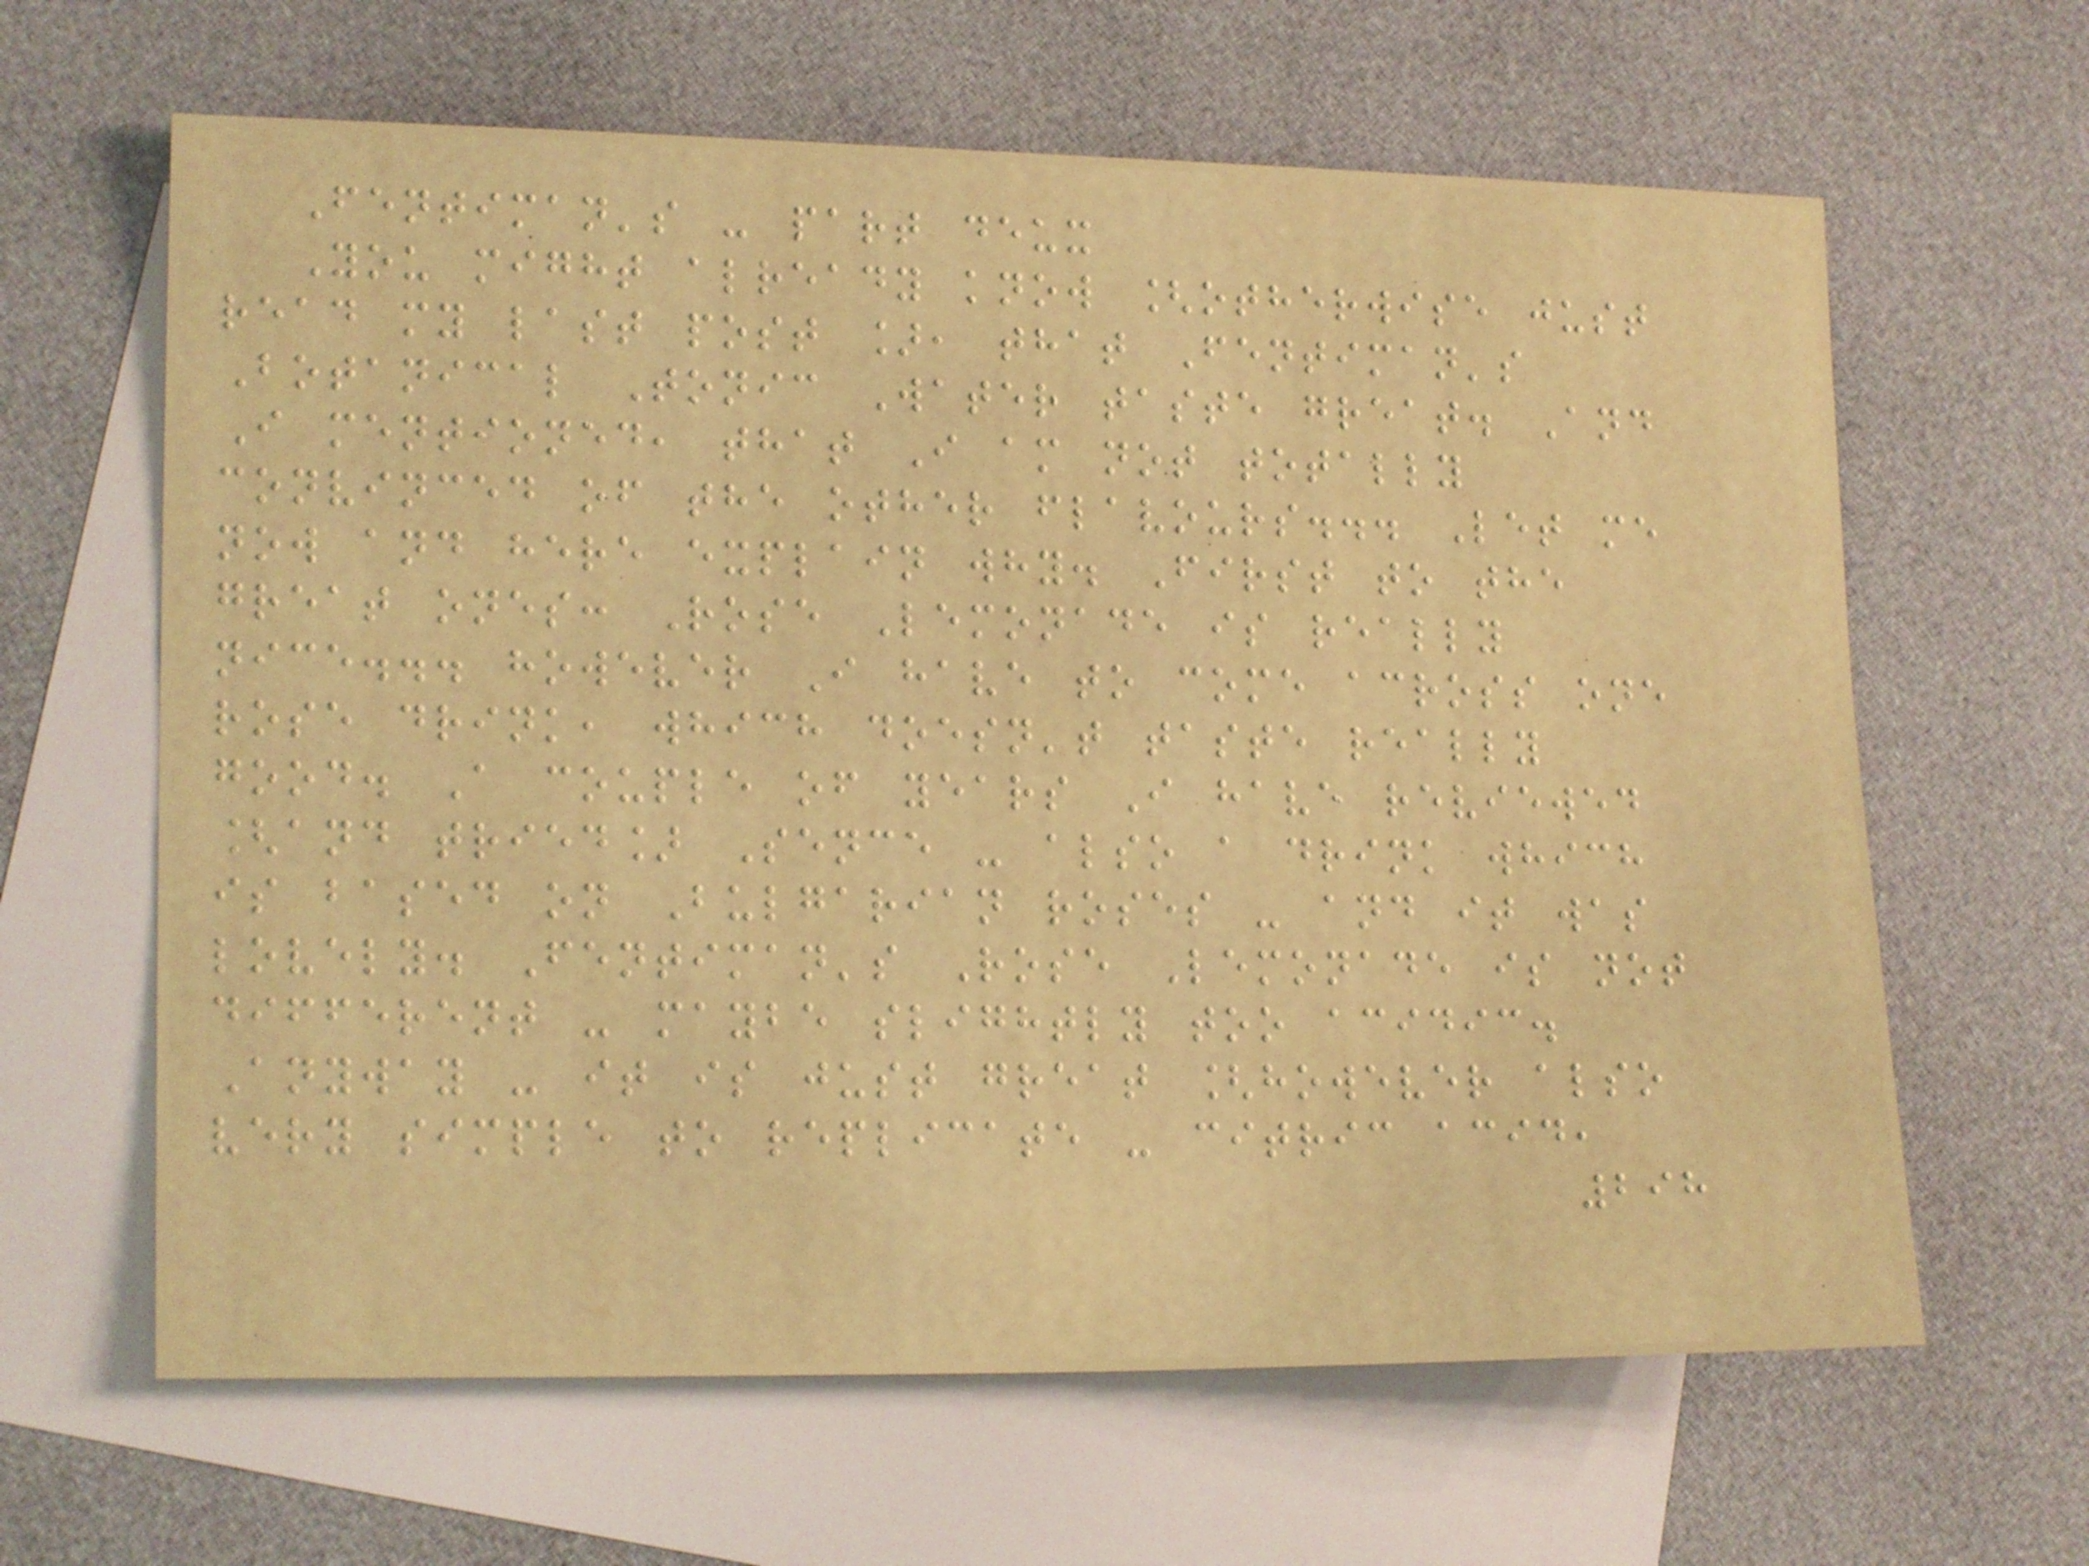Fentiman's - part deux
You might already know [otherwise just
read my last post ], that Fentiman's
Botanical Tonic Water taste great. And
I mentioned, that I am not totally
convinced of the other flavours... Let me
now and here explain why. First to the
great ones: Rose Lemonade is really
nice... however I have to come across one
rose drink, which doesn't taste really
good. A couple of years I have reviewed
[and tried] Sence - also a drink which
is based on Bulgarian roses - and it was
lovely. Fentiman's Rose Lemonade is not
different - maybe slightly too acidic.
Anyway - it is just great [however also
very simple to replicate - citric acid,
298
